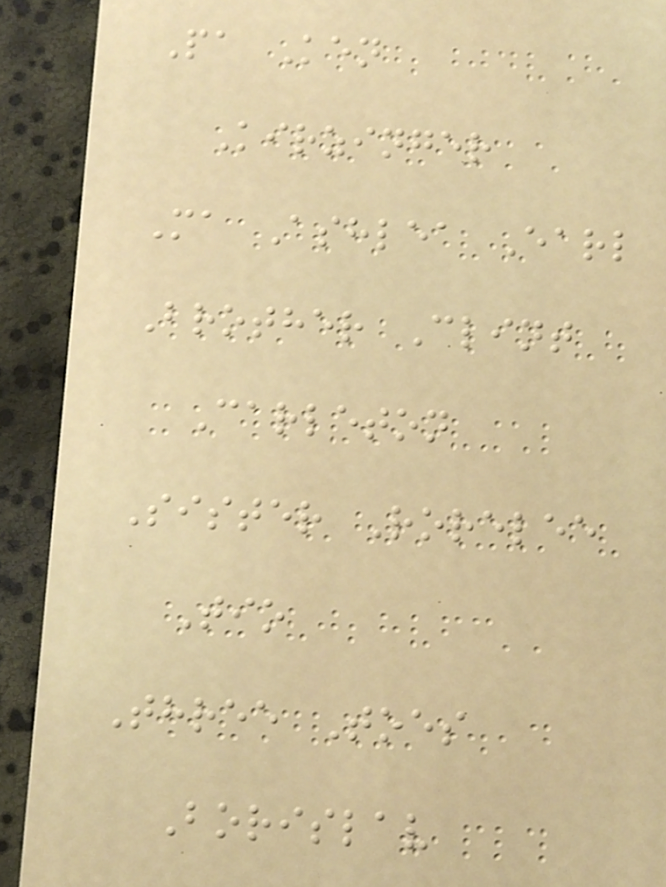Pa Ken
Kirzinger
Ma Ashlea Earl
Brother Clint
Carleton
Sister Rorelee
Tio
Three Toes
Borislav
